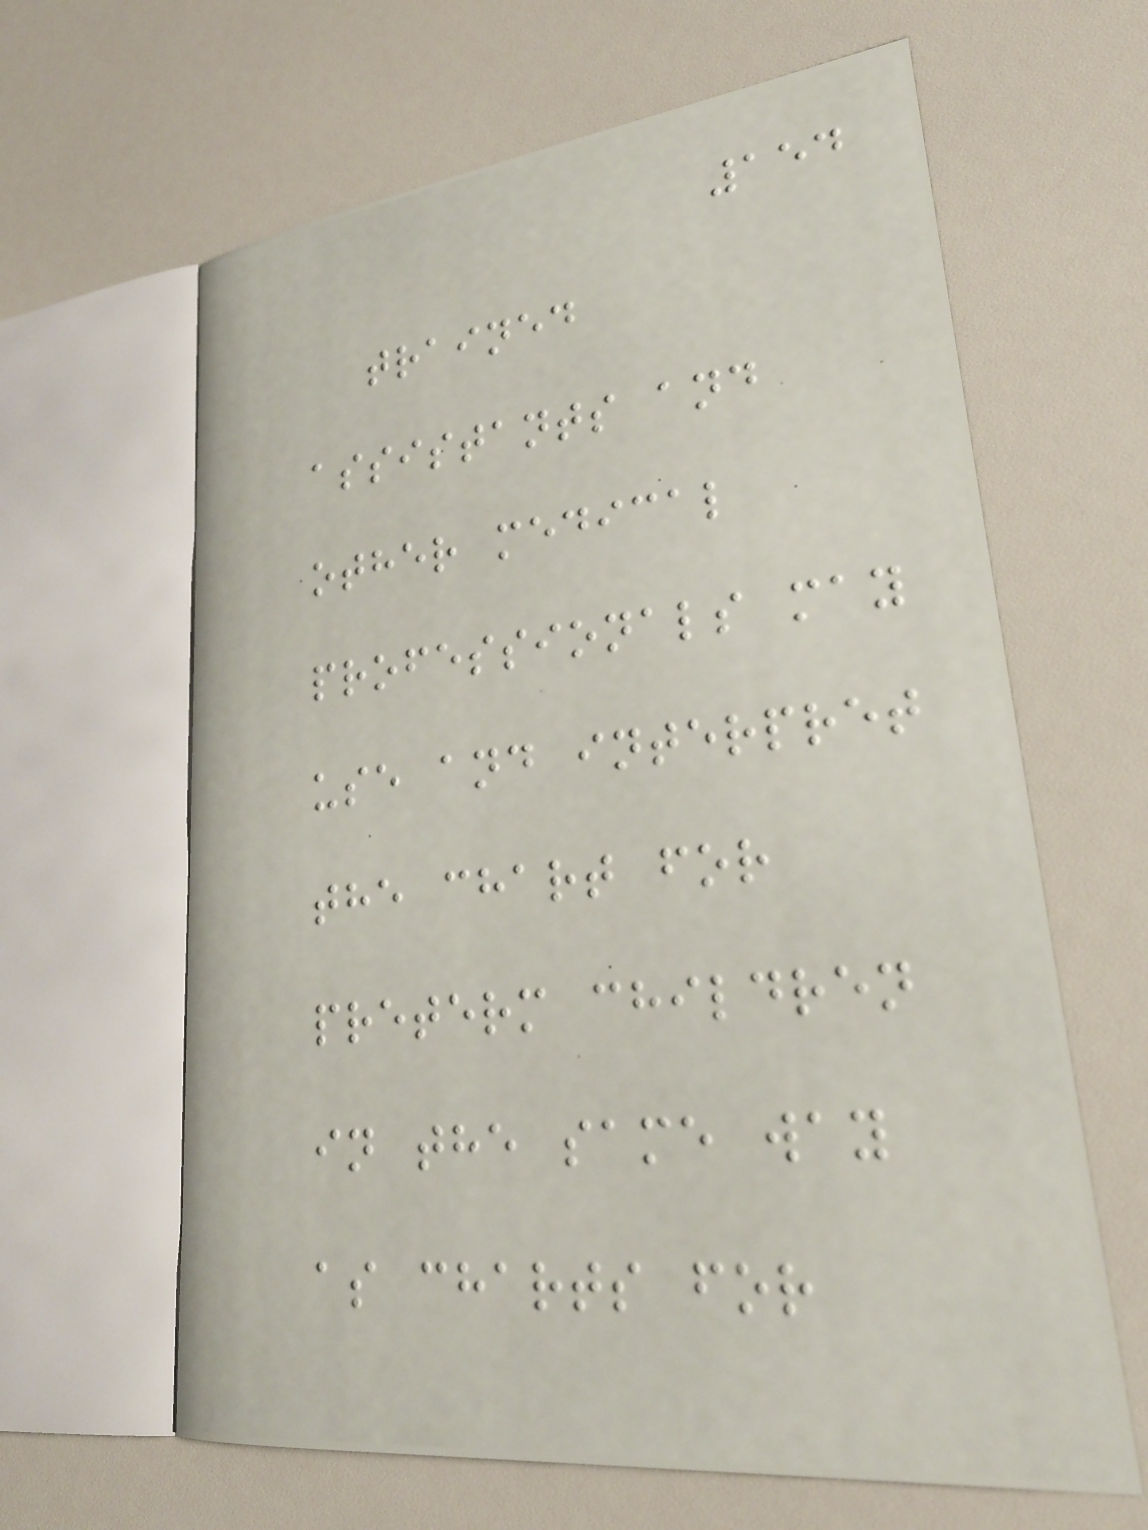154
trained
assistants and
other medical
professionals may
use and interpret
the chart for
preterm children
in the same way
as charts for
